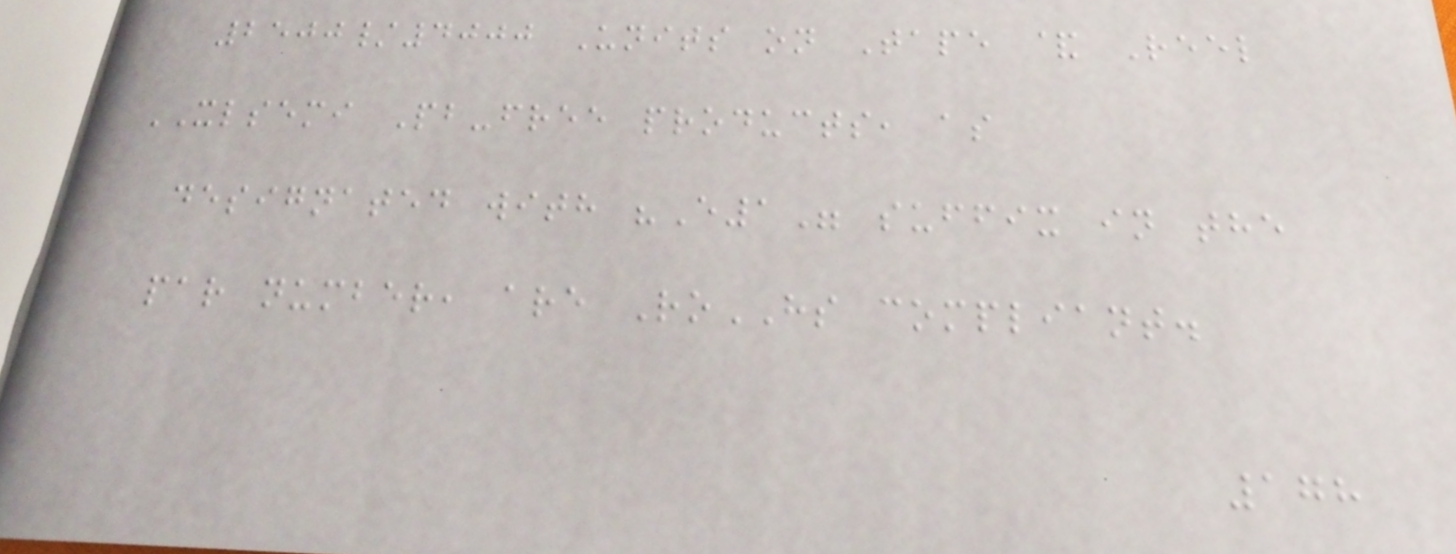2500/4000 Units on Tape & Reel
XLSEMI Pb-free products, as
designated with "E1" suffix in the
par number, are RoHS compliant.
178
